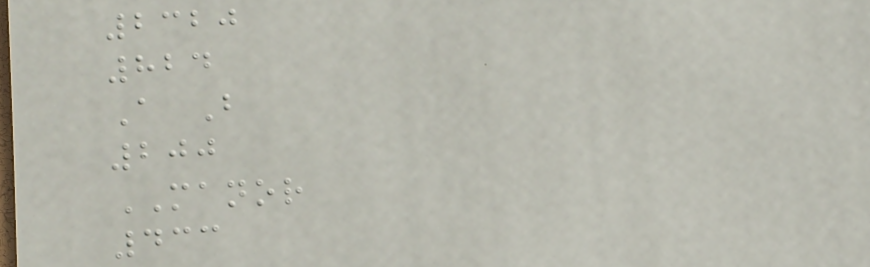2320
824
A B
200
MANOR
433
